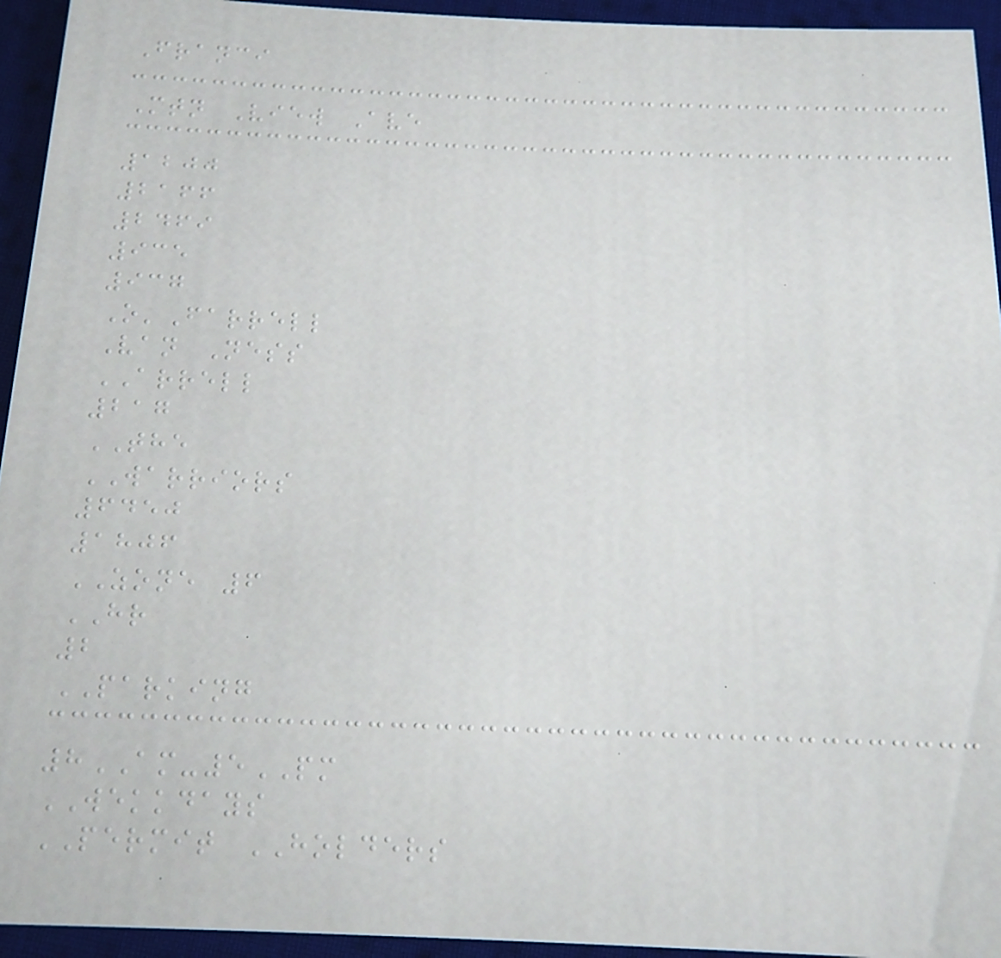Franci
Mtn View Ave
1200
2166
2469
935
937
O'Farrell
Van Ness
ARRELL
217
THE
WARRIORS
6450
1806
ZONE 6
HR
2
PARKING
8AM-5PM
WEKKDAYS
PERMIT HOLDERS
